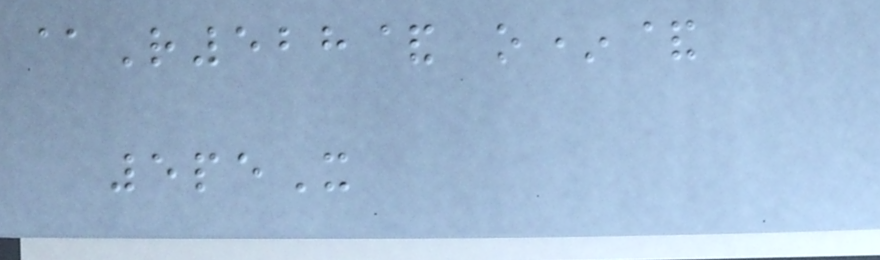@R528& o*&
5peX
